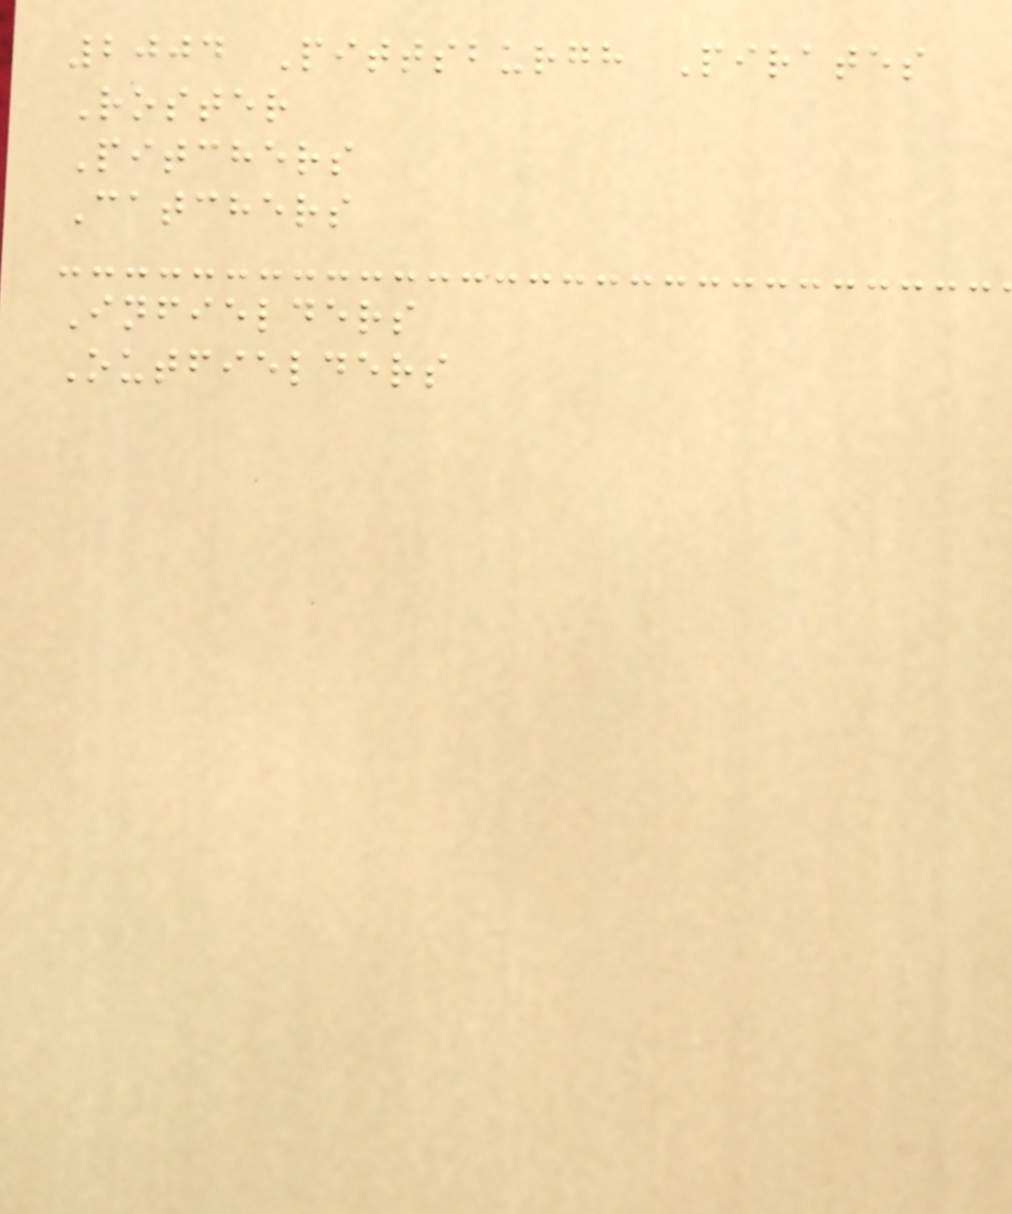2004 Pittsburgh Pirates
Roster
Pitchers
Catchers
Infielders
Outfielders
